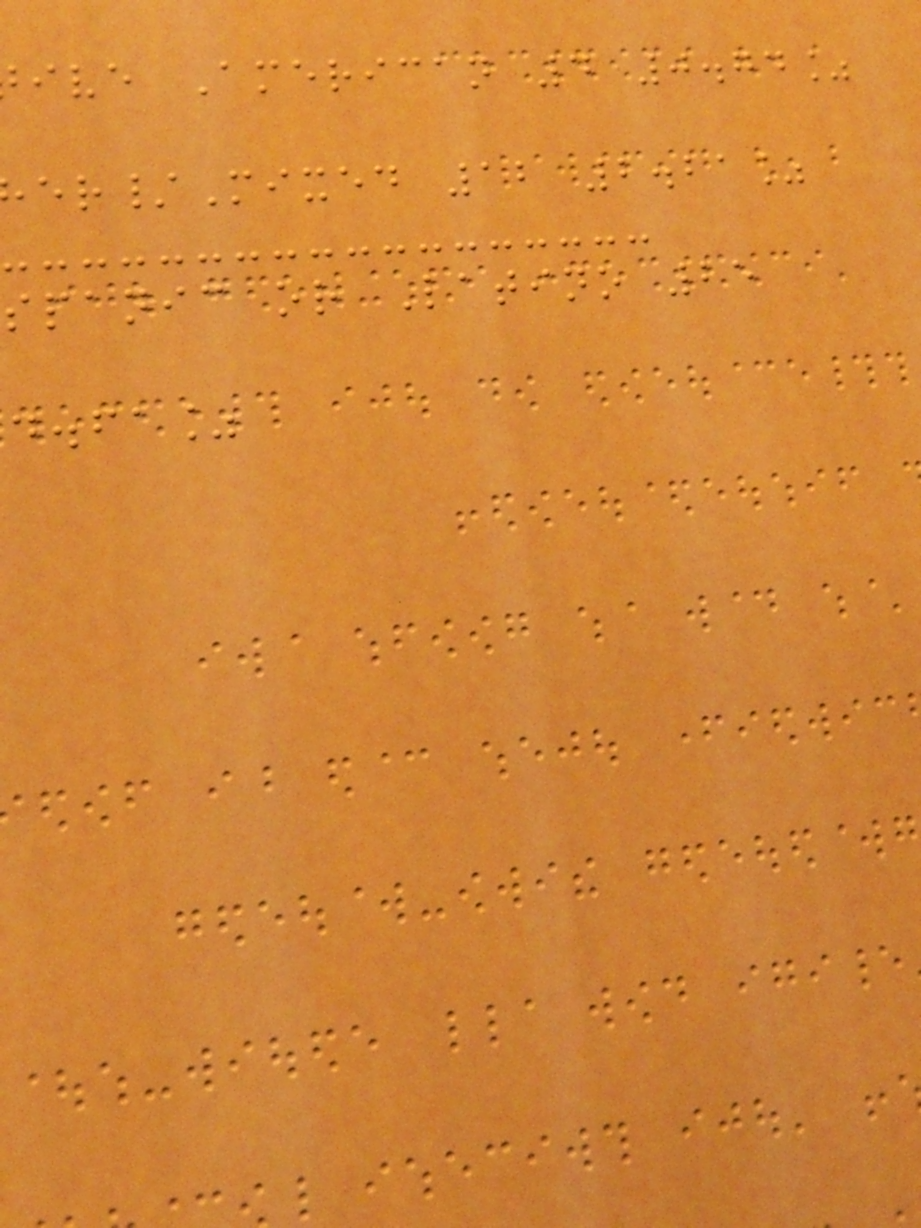ive American 4 0.74%
er/Mixed 12 2.21%
spanic or Latino 25
d.fa%
